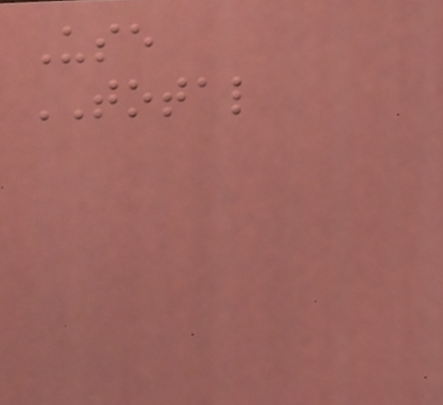Use
TOTAL
